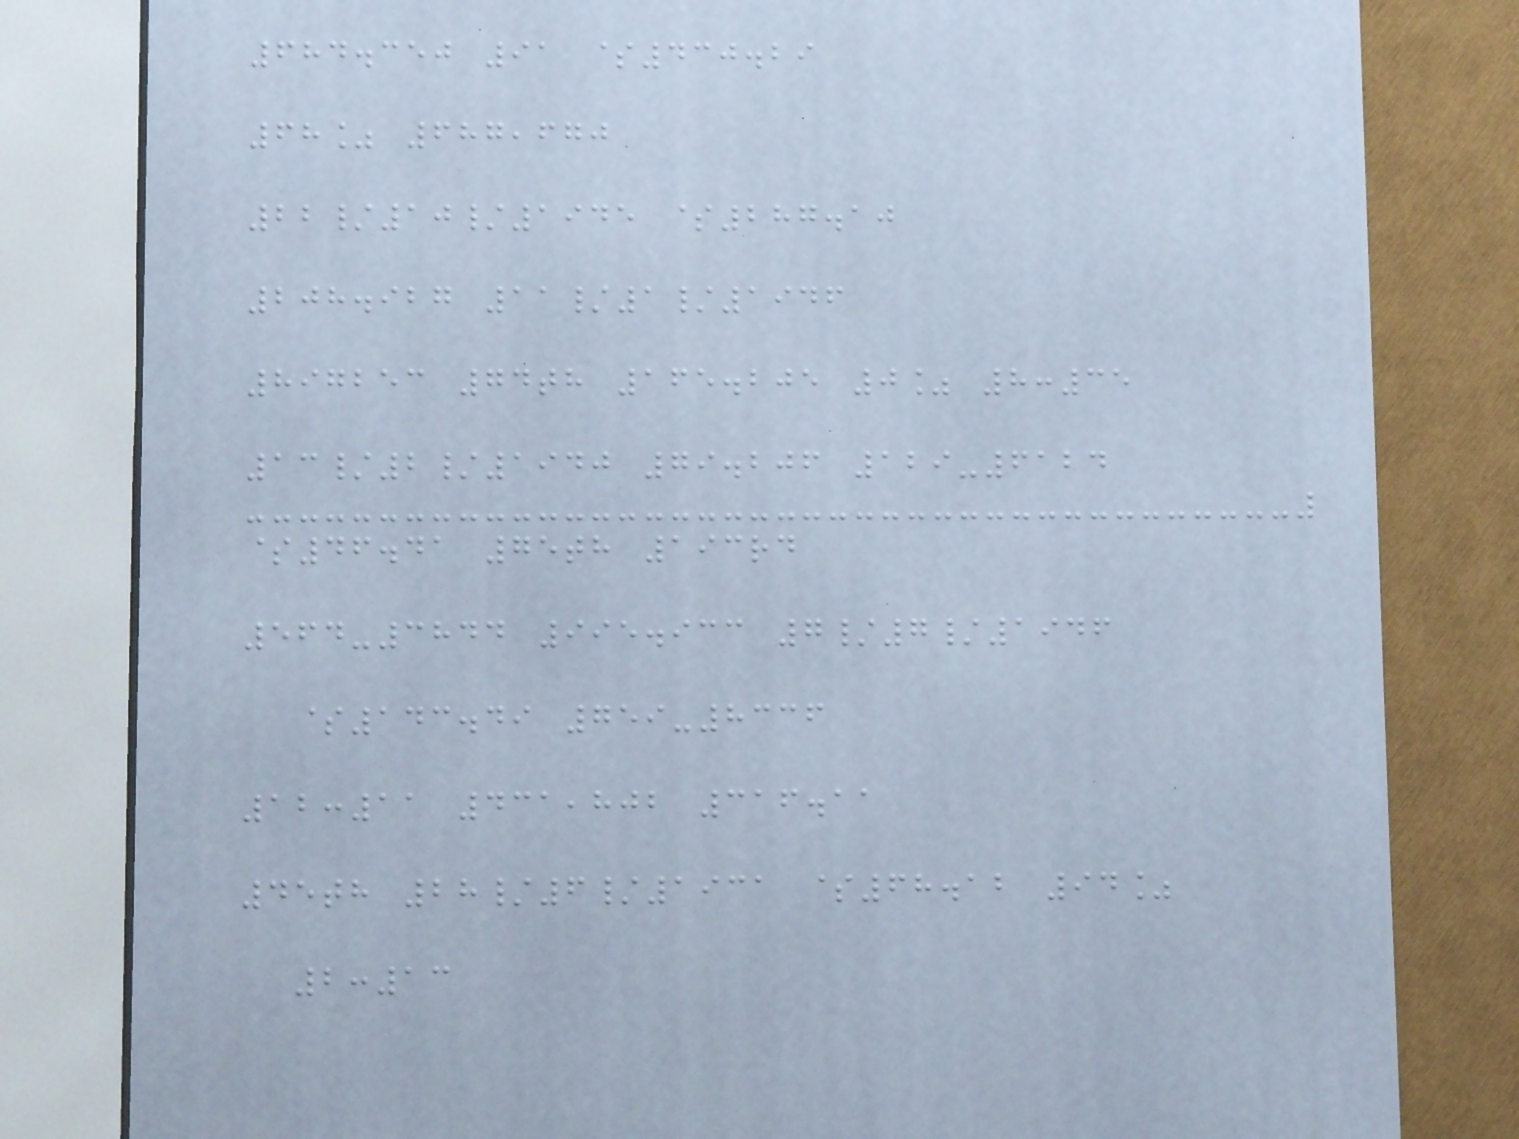684.350 91 $430.29
68% 687,670
22/10/1945 $287.10
208.927 11/1/1946
897253 74th 165.205 0% 8:35
13/2/1940 79.206 129-6124
$46.41 75th 193rd
564-3844 995.933 7/7/1946
$143.49 759-8336
12:11 431,802 316.11
45th 28/6/1931 $68.12 94%
2:13
